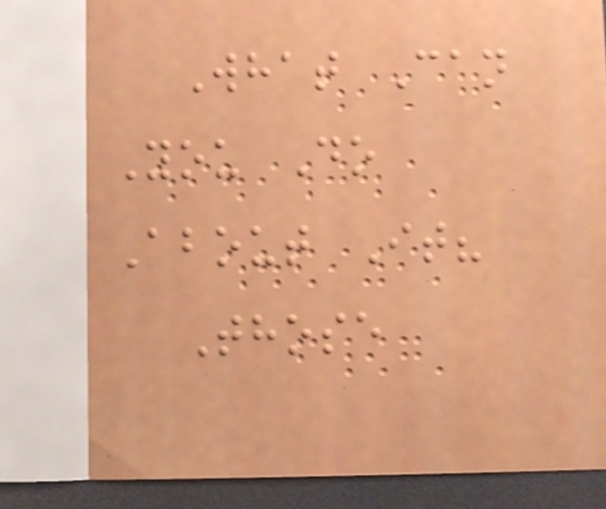What Can
You Do
About It?
Those
